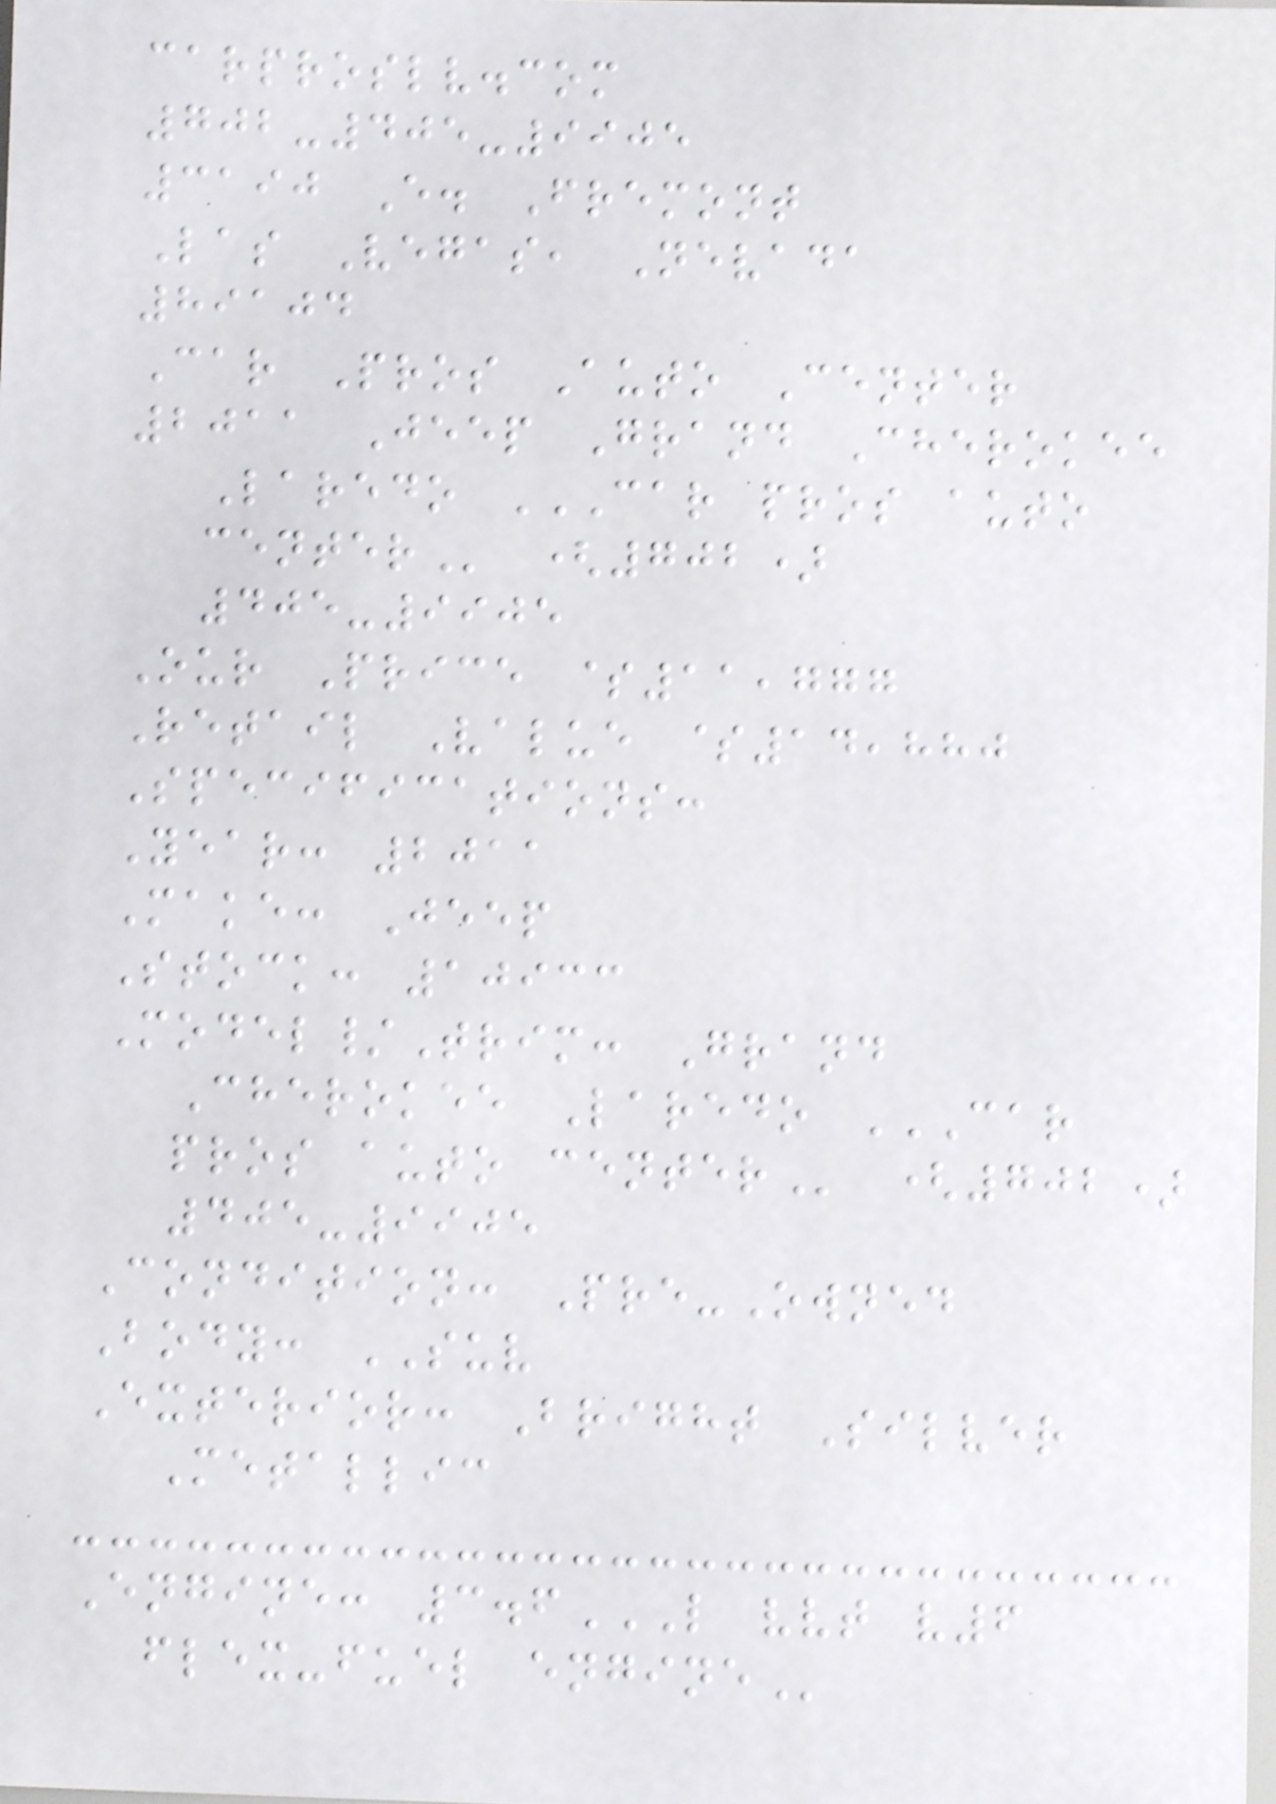carproslv.com
702-405-9905
3190 E. Fremont
Las Vegas, Nevada
89104
Car Pros Auto Center
2011 Jeep Grand Cherokee
Laredo CAR PROS AUTO
CENTER (702)
405-9905
Our Price $11,777
Retail Value $14,880
Specifications:
Year: 2011
Make: Jeep
Stock: 10933
Model/Trim: Grand
Cherokee Laredo CAR
PROS AUTO CENTER (702)
405-9905
Condition: Pre-Owned
Body: SUV
Exterior: Bright Silver
Metallic
Engine: 3.6L VVT V6
FLEX-FUEL ENGINE
